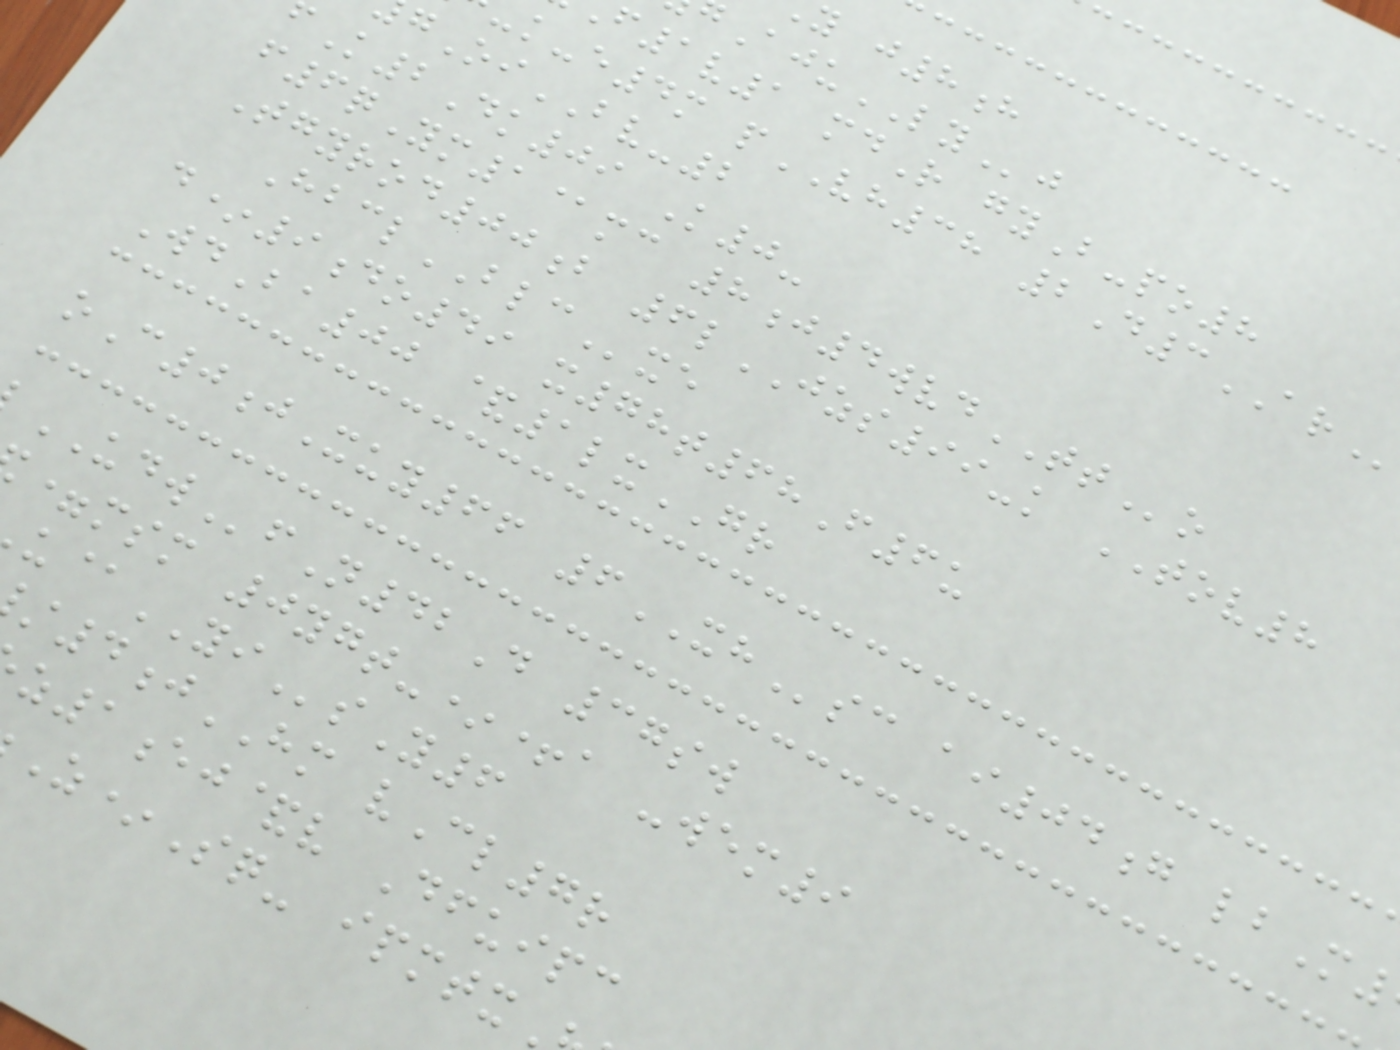y j8h
AjuLYj
f1v1 mdR gyB-po8
k-e4m pVH38 2D3AR
OiBV-2
K2Dk09 K0-
f6qYm1@mc 8j4wvdTTo
Tgyrod00b 6lJZS99-k TOV8
HbclBLCxe
d*9do49 x78t68F6u
WdBa00 &1lxGR
oC0jXuy66 6XHsc ai04g lbM
UDWfN42D 37sw
=msm 0ygt-*+a -wem9
@YIsY6
4jHM vCl7r
z1ej&v Dfuipc
Z*Sq- ipmtx
